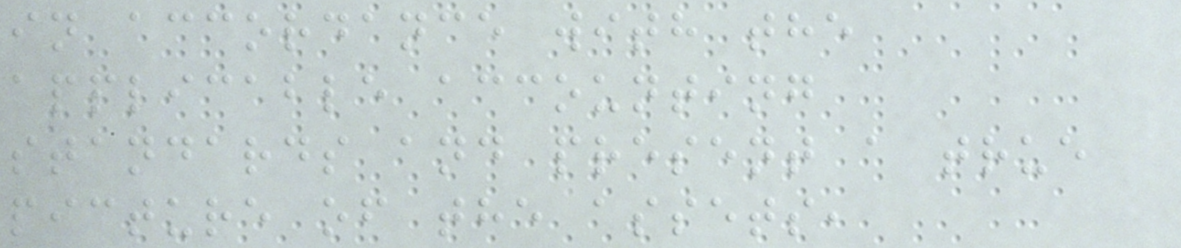in accordance with the
applicable accounting
standards and present a true
picture of the assets,
